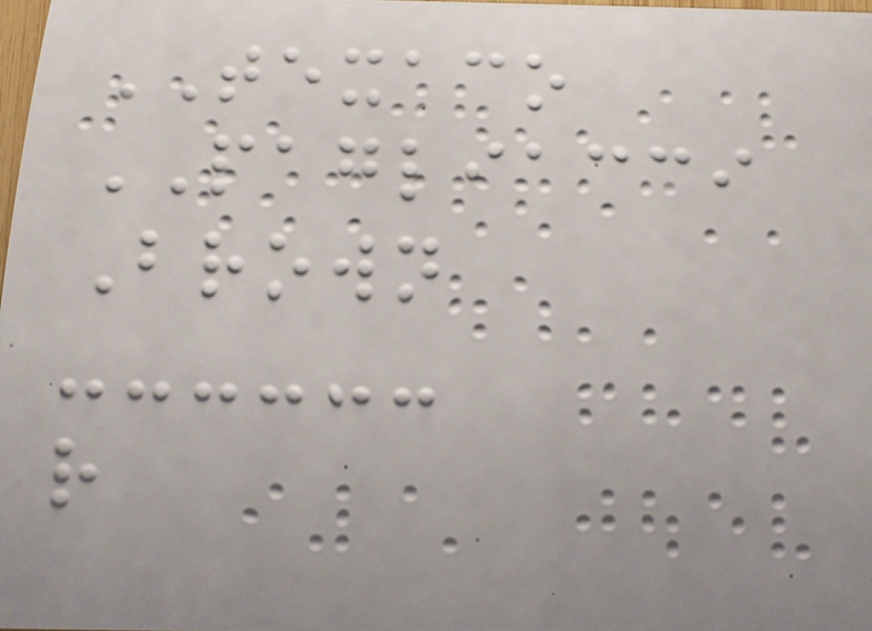TEXACO
PAGLIACCI
Brown
r
